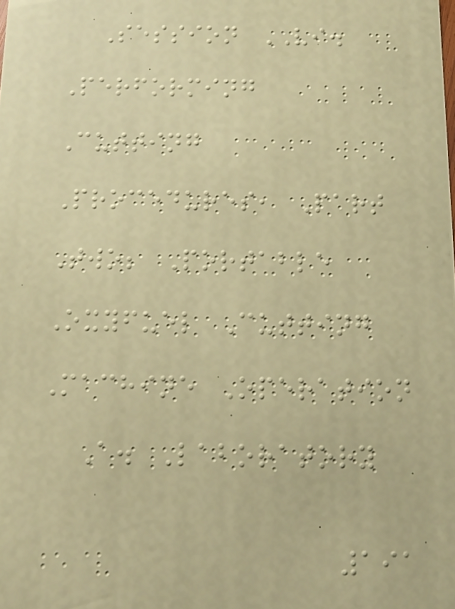Session VI.
Performing
Cutting
Procedures, Part
Two; Portable
Oxyfuel Cutting
Machine Operation
A. Laboratory
191
